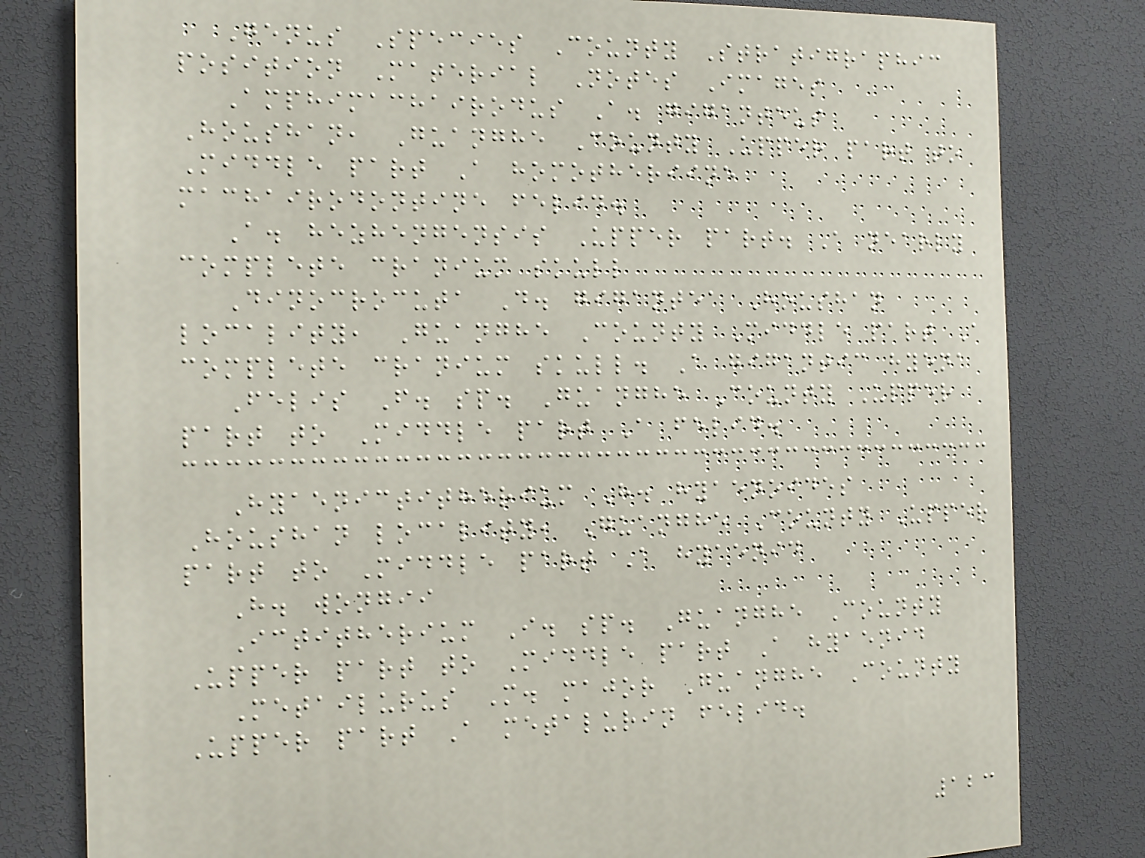Genus Species County Stratigraphic
position Material Notes Images
Amphimachairodus A. giganteus
Houshan, Guanghe County Upper part to
Middle part A homotheriine
machairodontine felid.
A. hezhengensis Upper part. A nearly
complete cranium skull
Dinocrocuta D. gigantea Houshan
locality, Guanghe County Middle part A
complete cranium skull. A gigantic hyena
Felis F. sp. Guanghe County Upper
part to Middle part A felid.
Hyaenictitherium H. hyaenoides
Houshan locality, Guanghe County Upper
part to Middle part A hyaenid
H. wongii
Ictitherium I. sp. Guanghe County
Upper part to Middle part A hyaenid
Metailurus M. major Guanghe County
Upper part A metalurin felid.
123
